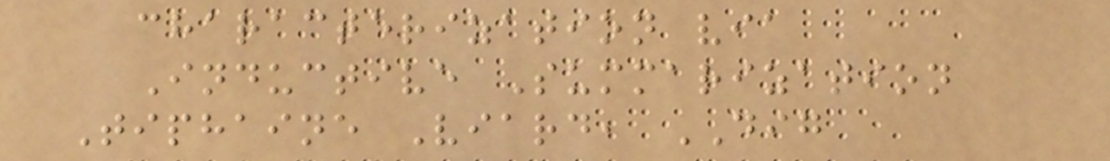characterization via
Inductive Summarization
Tiphaine Viard, DIG
